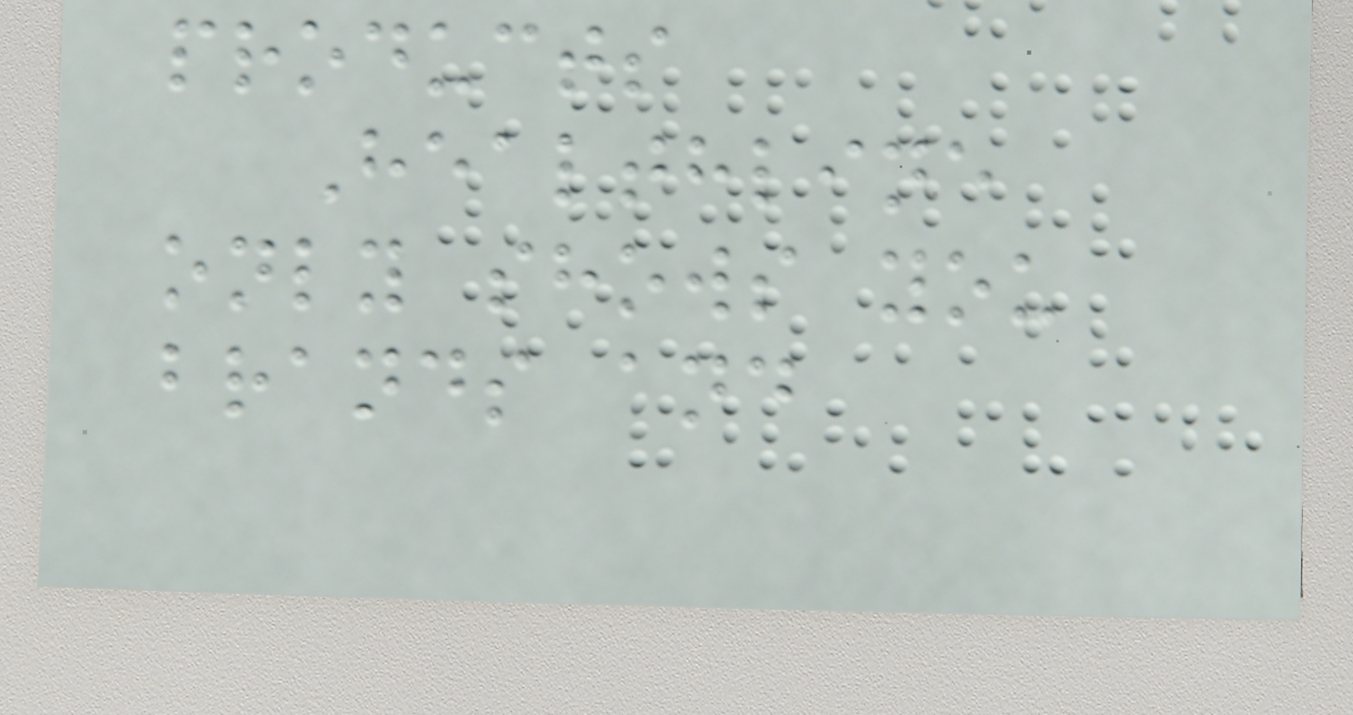products
Healthline
only shows you
brands and
